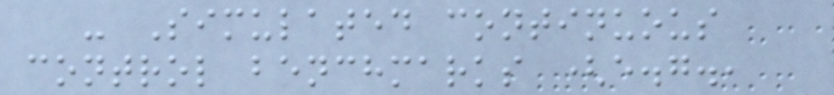- Simulated continuous
control benchmarks (e.g.,
